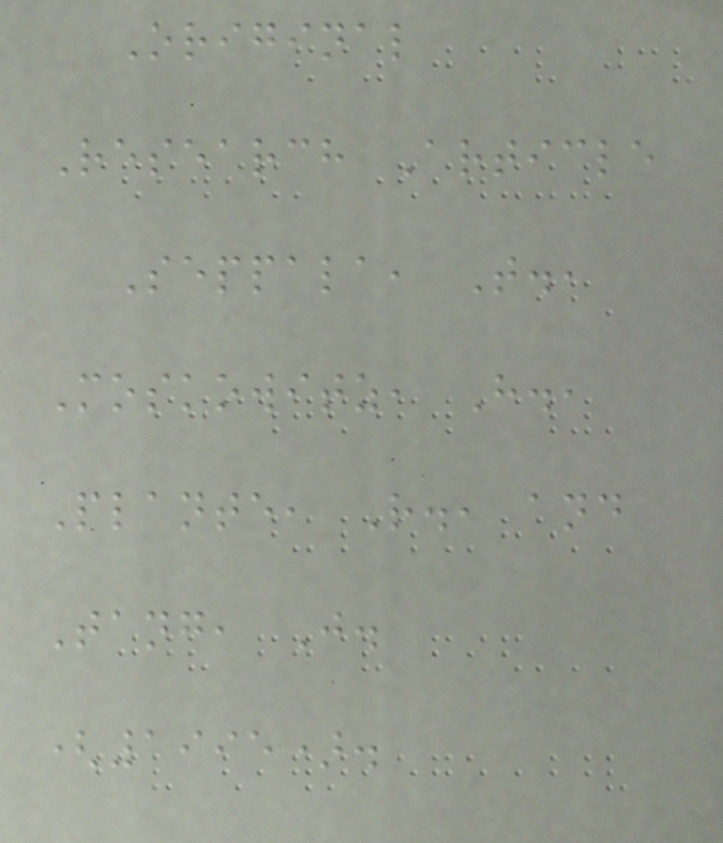Original
Research Article
Seppala, T.,
Moskowitz, H.,
Plante, R., and
Tang, J.
(1995).
